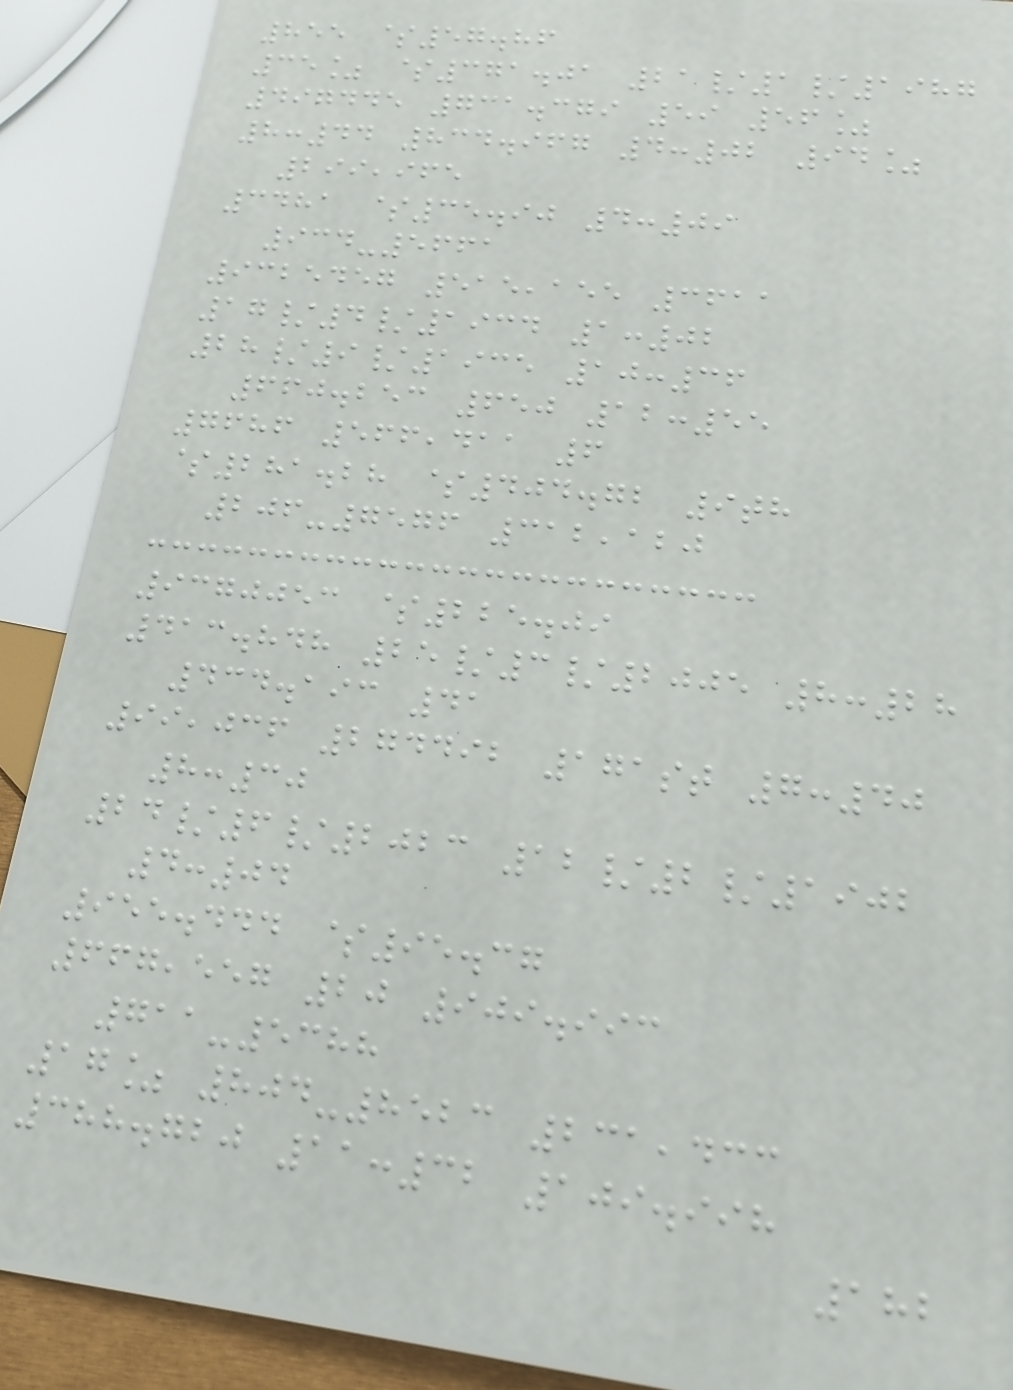855 $57.86
35% $371.01 21/1/1987
497445 731.379 59 56%
8:44 834.967 4:02 94%
299,965
3481 $35.90 4:09
934-5661
9325457 515,155 3611
17/4/1934 1:02
28/9/1935 10:36
660.253 650 12:55
7686 566,411 6
$281.28 $404.72 9th
206-7576 312,120
9370053 $225.09
413.848 25/3/2005 8:28
434.193 41
99,036 274492 171st 7:40
8:30
24/6/2023 12/2/1902
4:04
955.444 $95.37
667,557 20 909.993
711-5388
17% 804-8523 231,433
388.720 11:32 109.998
182
